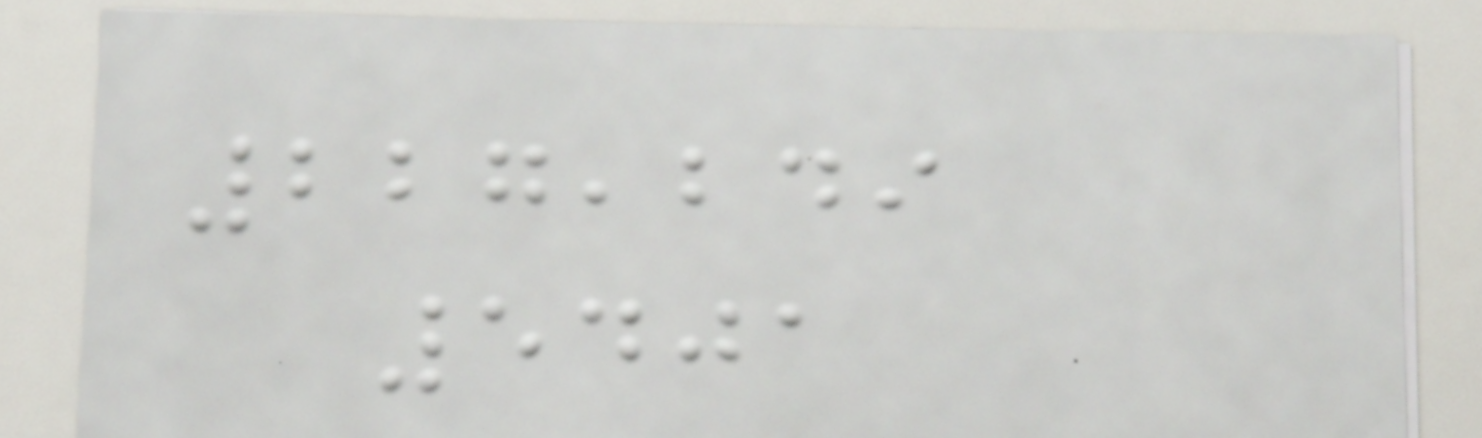227,249
5401
